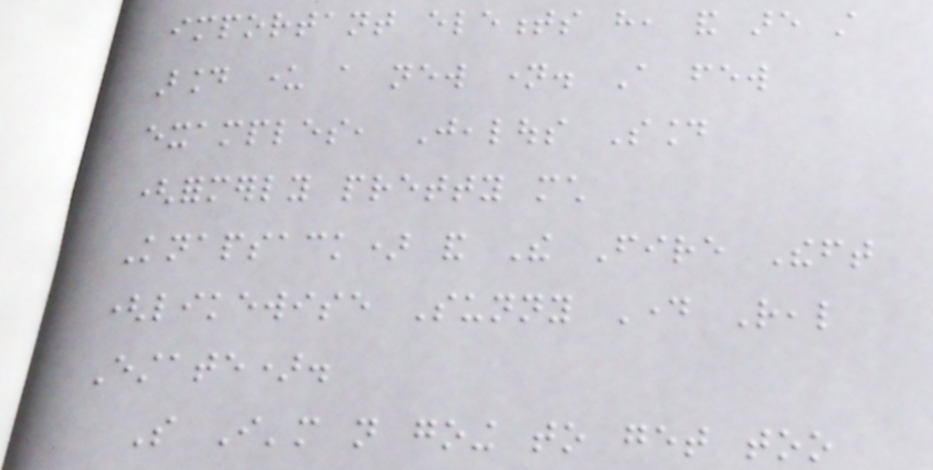important elements have, and are still
around under a new name. A few
examples, Jealous Sound
(formerly pretty much
Knapsack) and The Fire Theft
(likewise Sunny Day Real
Estate).
So I'm not going to get too
